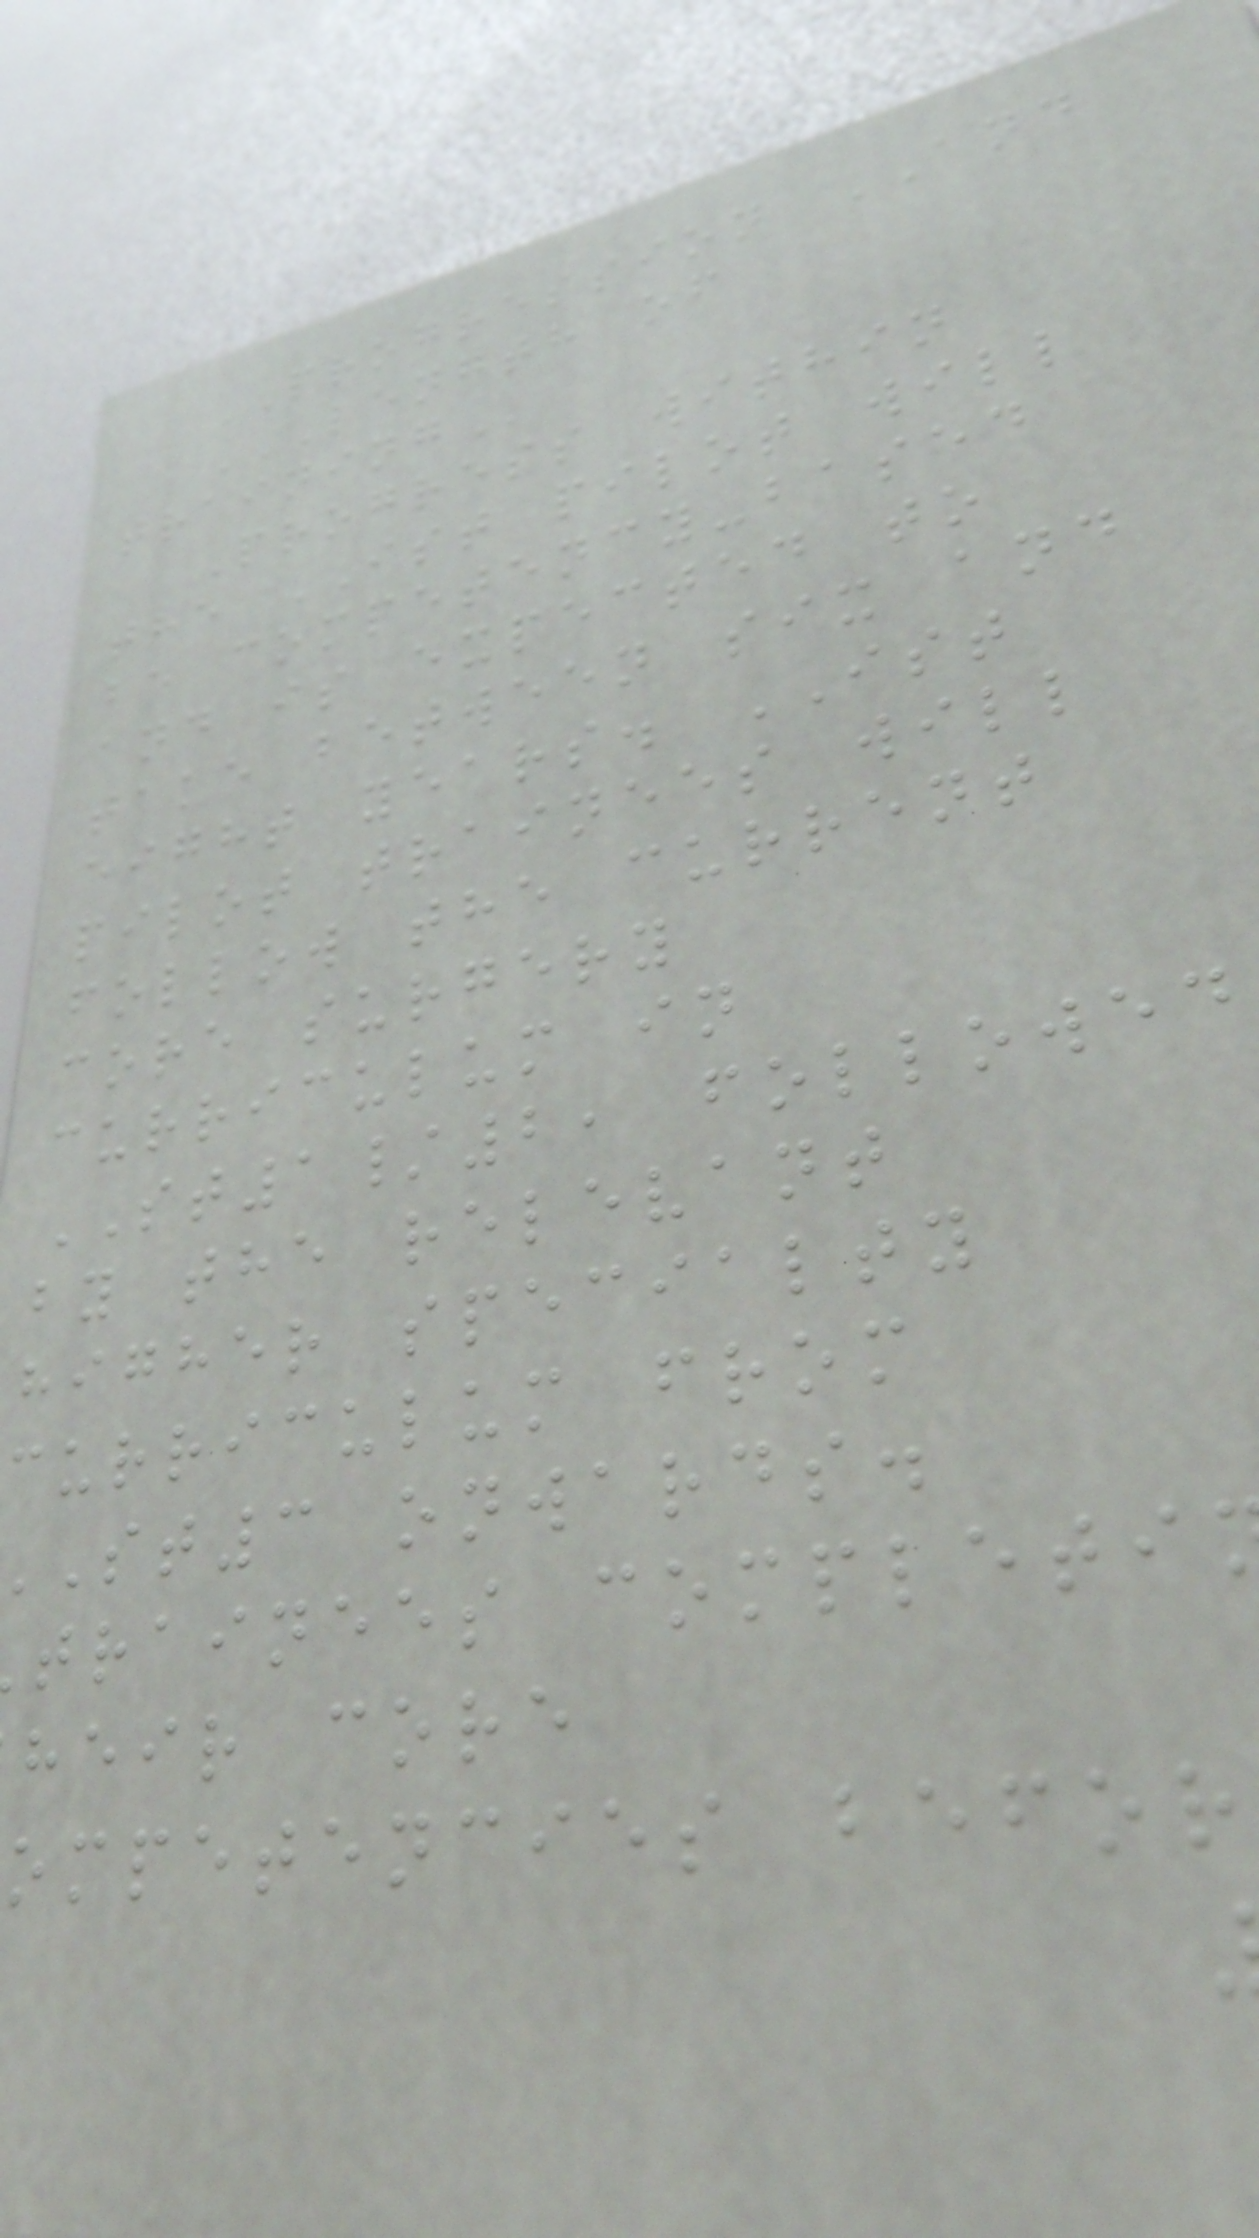PROGRESSION AND
LENGTH OF
Progress within
the IST pilot will
be competency-based
and is expected to
take between six and
eight years. IST
pilot trainees will
follow the current
core surgery
curriculum in
ST1/2, followed
by the relevant
higher specialty
curriculum from
st3 onwards.
trainees completi
heir core
ompetencies befor
